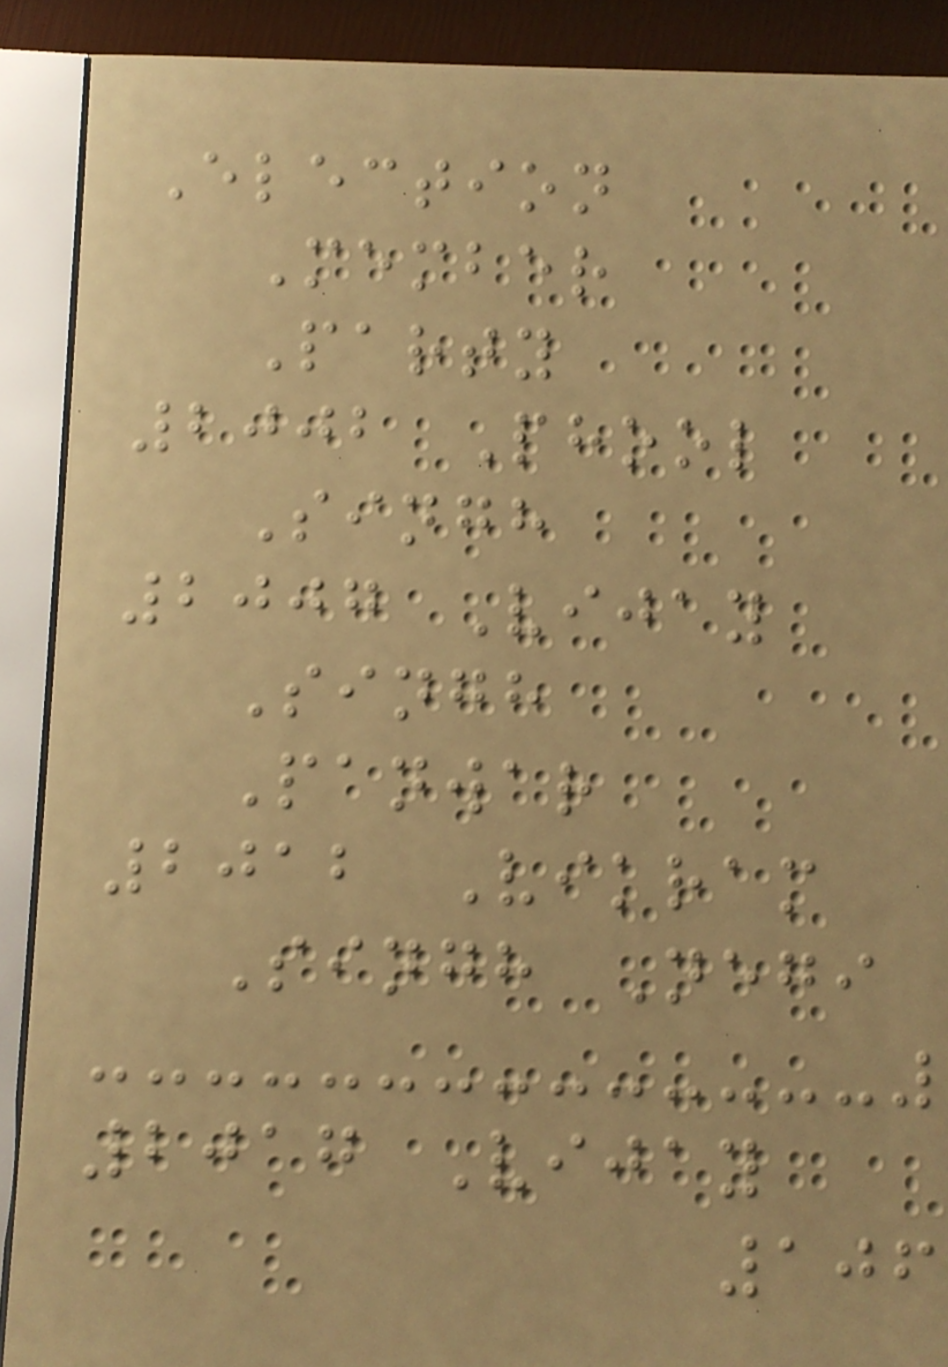Election
Member
Party
2002 Phool
Singh
2007 Vijay
Singh
Panwar
2012 Vikram
Singh Negi
2017 Vijay
106
